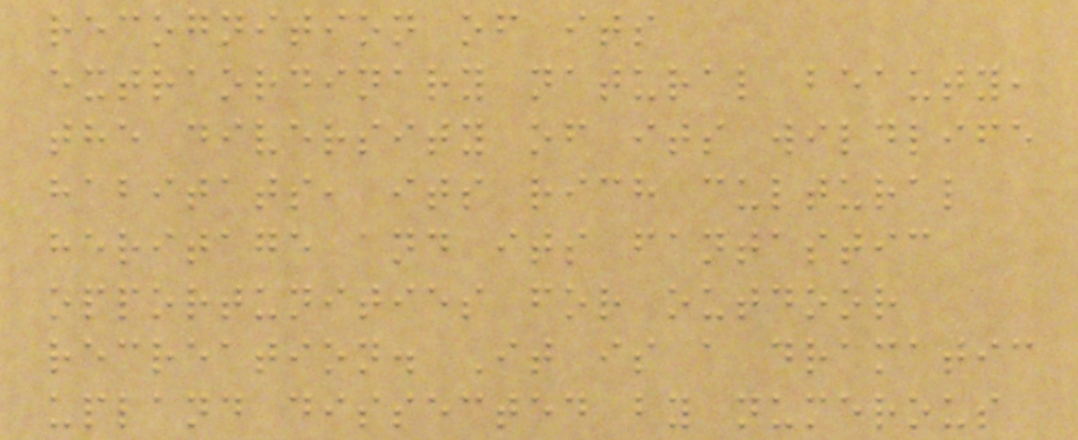recognition of its
extraordinary natural beauty,
the diversity of its wildlife
habitats, its rich cultural
heritage and its fantastic
opportunities for outdoor
recreation. It is a dramatic
upland dissected by numerous
